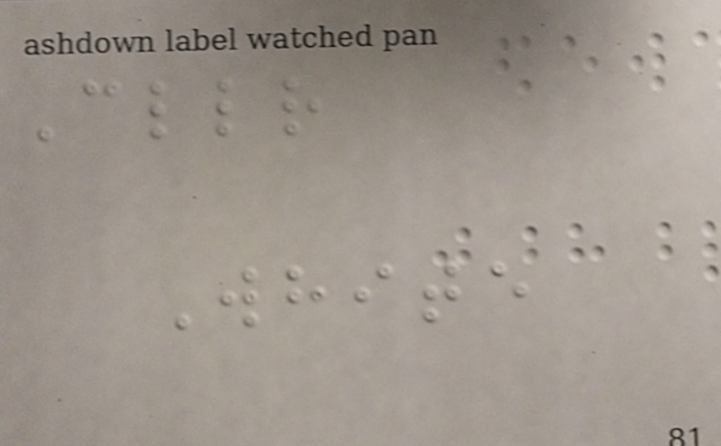Cllr
White
